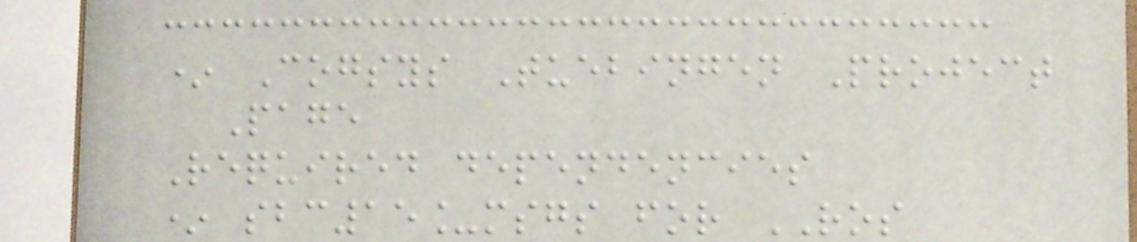* Cogsys Tuebingen Project
Page
Required dependencies
* sbc15_msgs for ROS
